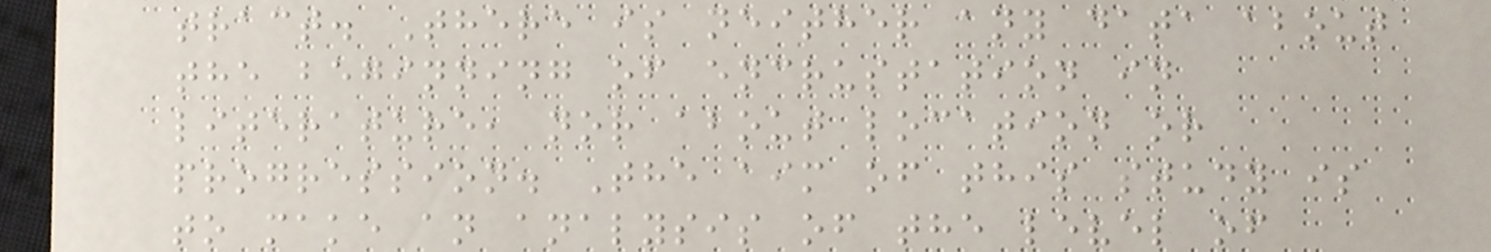tract. There is neither any data about
the beginning of encrustation in
literature, nor about location or
progression. The aim of this study is
to make an analysis of the level of
